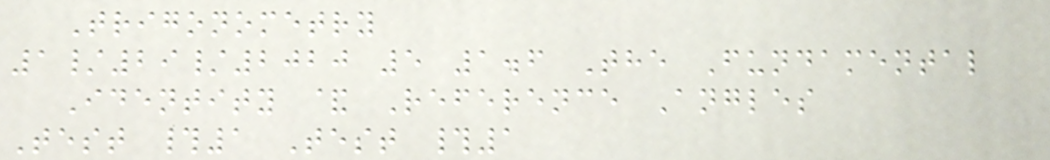Trigonometry
1/29/2020 5 1.6 The Fundamental
Identity & Reference Angles
Test #1 Test #1
